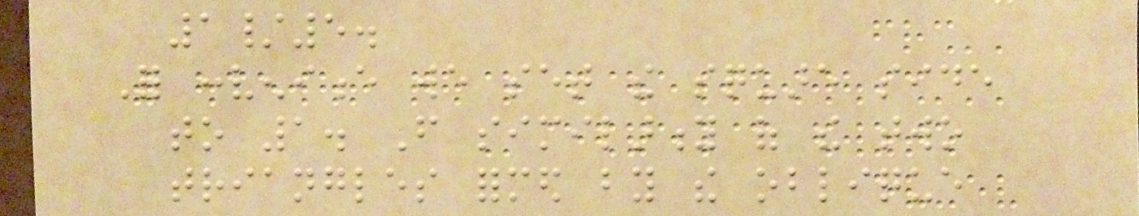1/5.
For convenience we set the square side
to 1. From similarity of the two
triangles formed by the oblique
